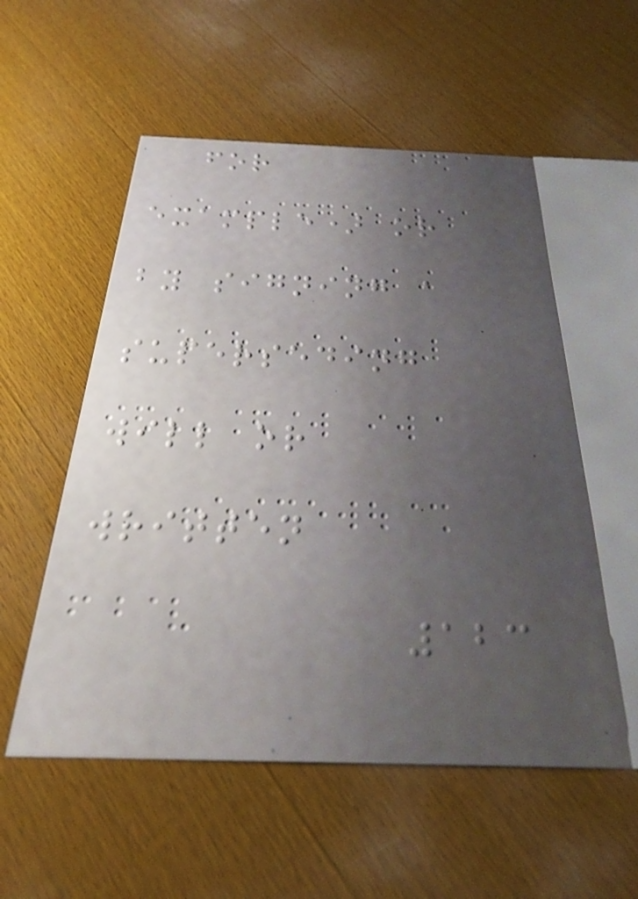for
example) or
by signing a
superseding
will or
written
123
